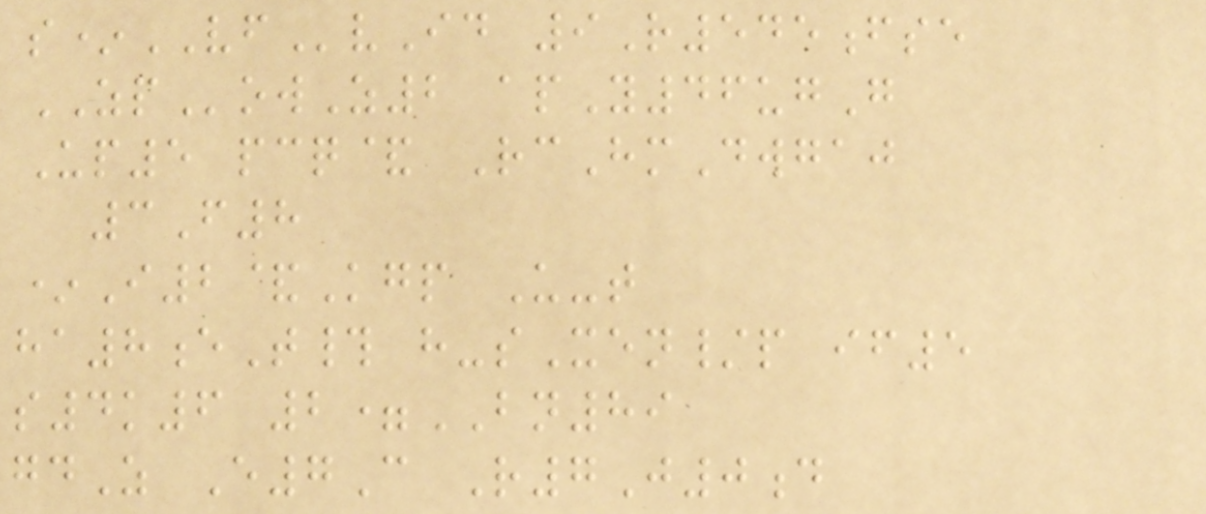s*VFvId 9R545fse
ZPowZ2 apY46ugG
Up5 pcq& RcHmDwgaj
3F8
*I2&Kgp U-t
ha8eT# h-sXen/p if5
s4k6 2=BN89
gdZ E7C R7J0d
